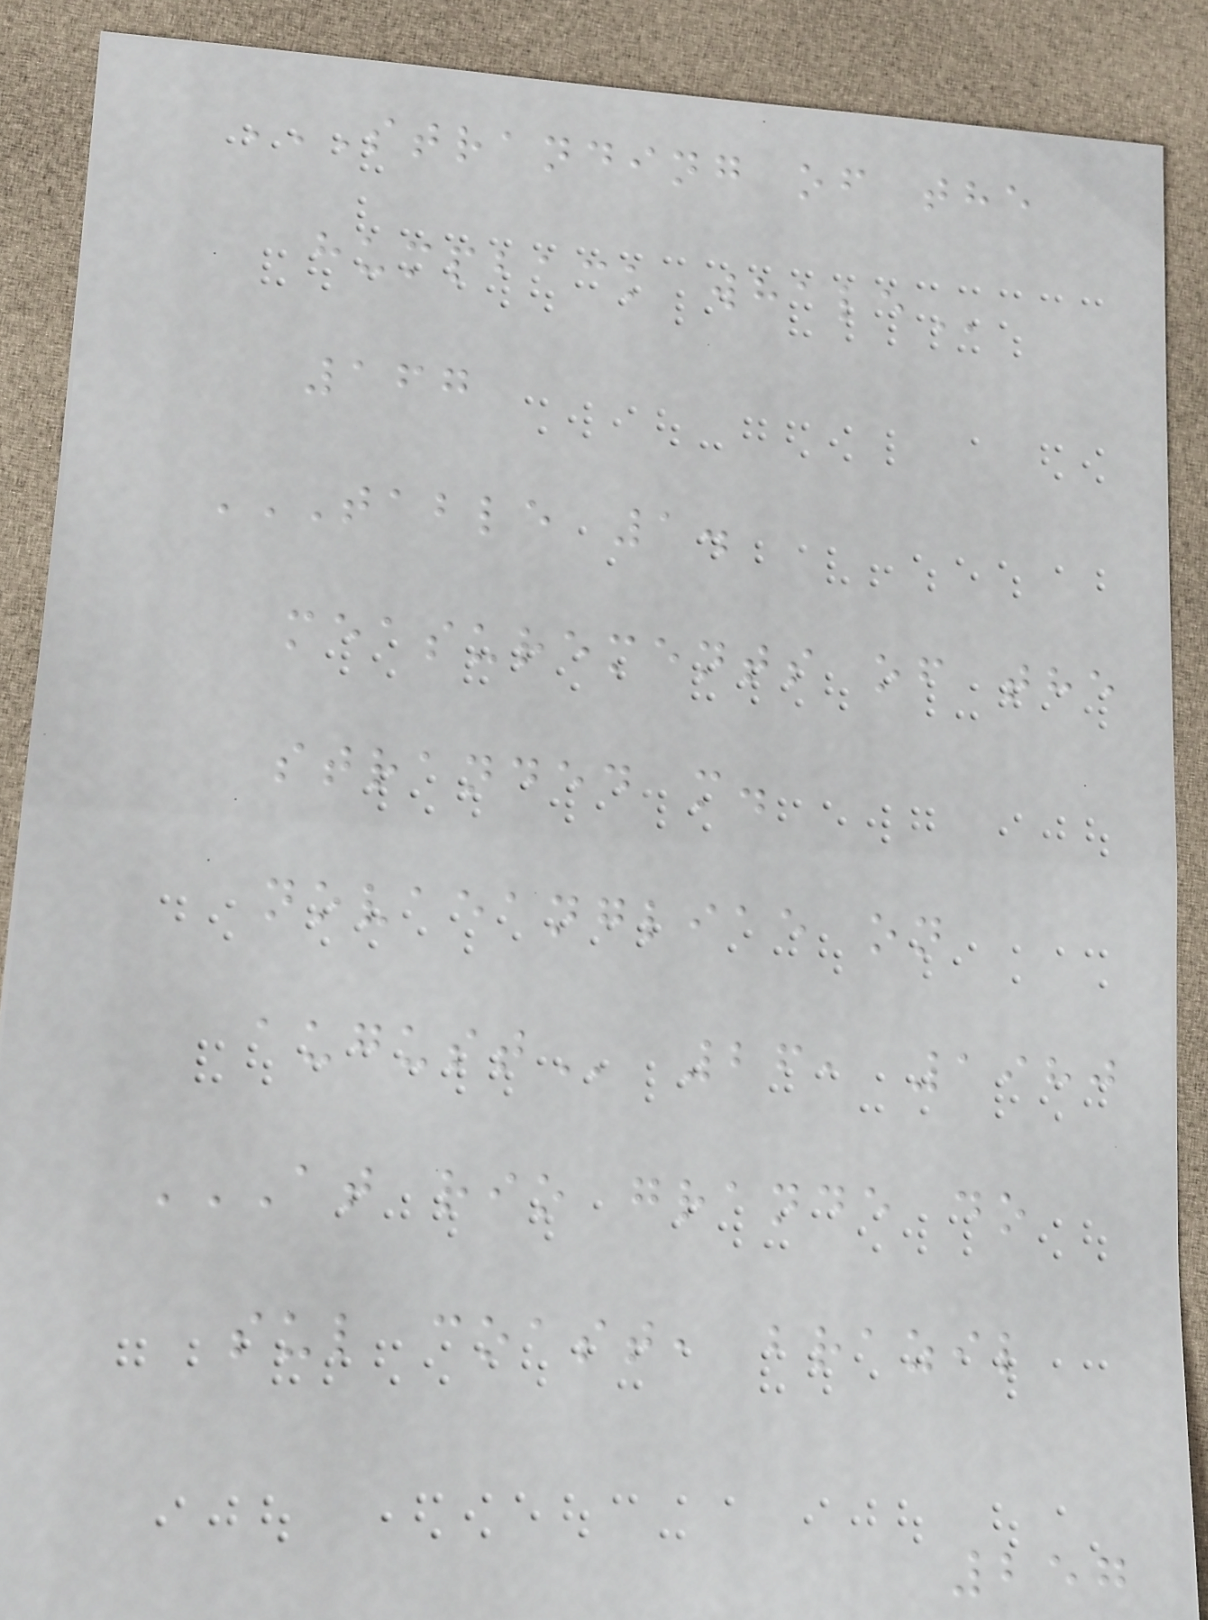STRANDING OF THE
HUMPBACK WHALE
167
TABLE 1.
MEASUREMENTS OF THE
STRANDED M.
NOVAEANGLIAE ON
AUGUST 26, 1980
AT RIO GRANDE DO
SUL COAST, BRAZIL
257
